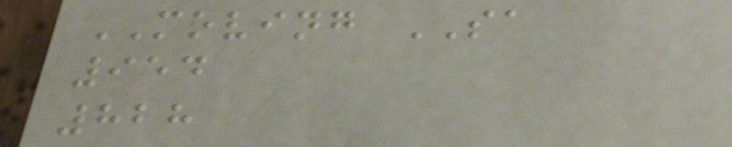MOVING SA
954
828
